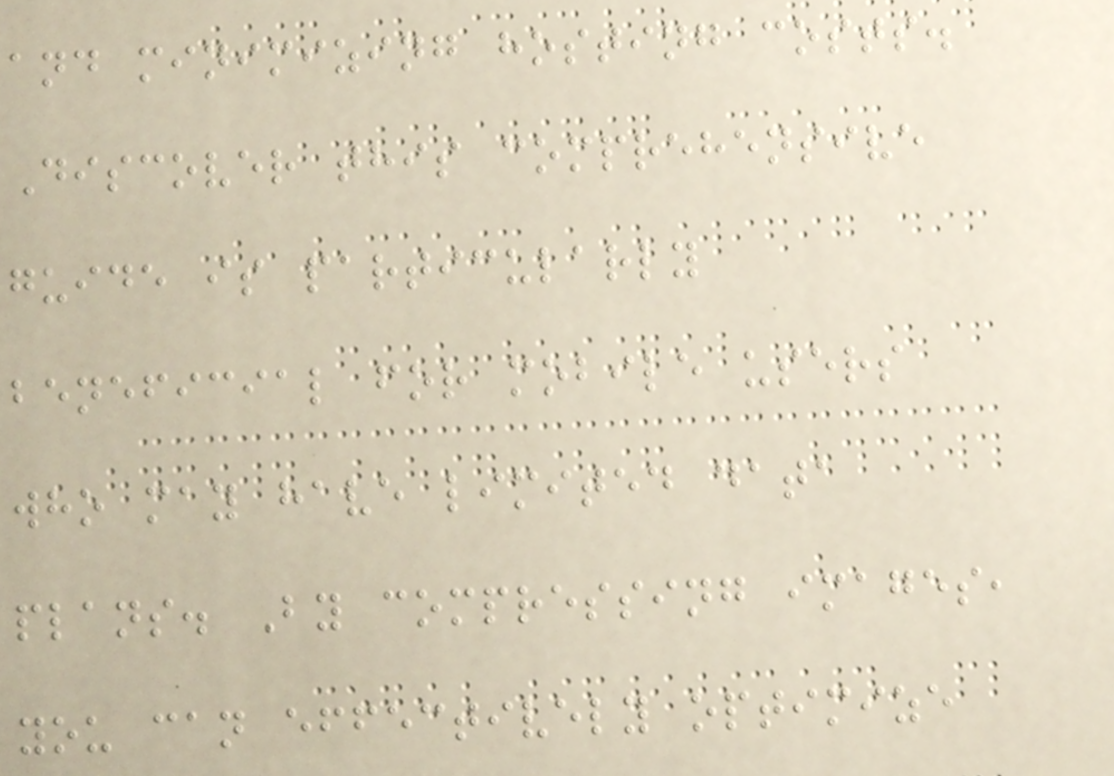and minimizing hosting costs.
Discover this comprehensive
guide is particularly
beneficial for mobile users
who may have limited data
plans. By compressing images,
you can effectively optimize
